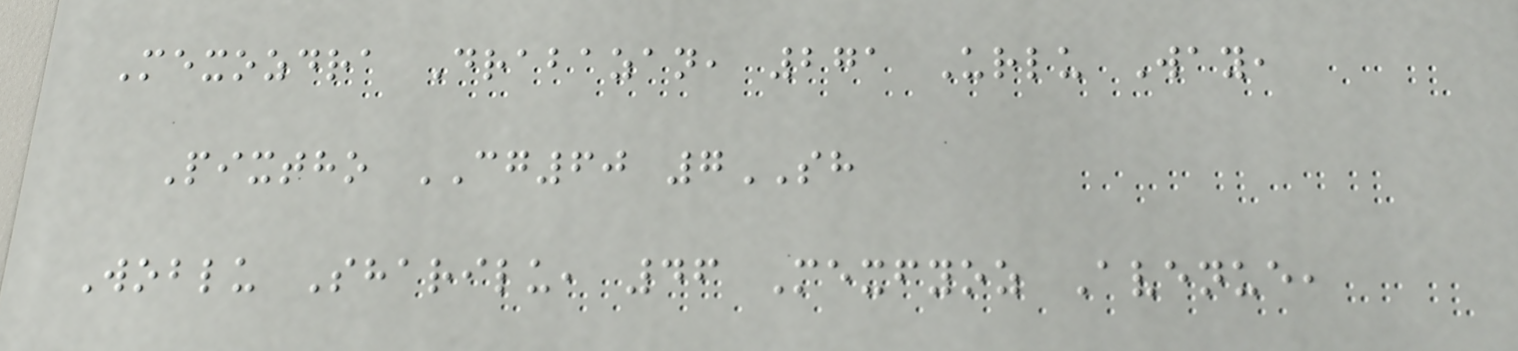Mexozdra Drabazan, 271 Urlu Way,
Pixtho CG60 7SH
Woblu Sharilu, 46 Mexfyoz Avenue,
